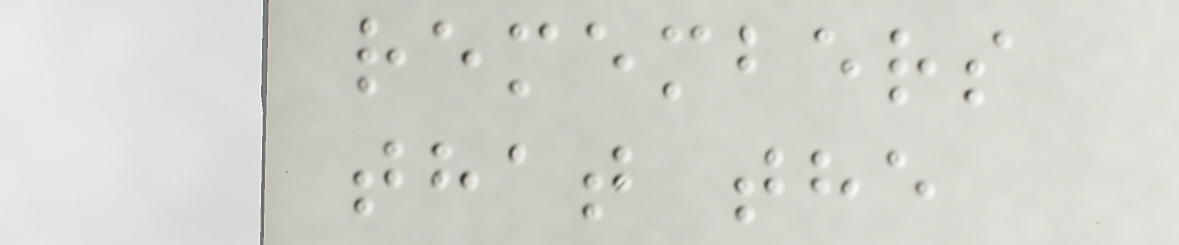remembers
that the
